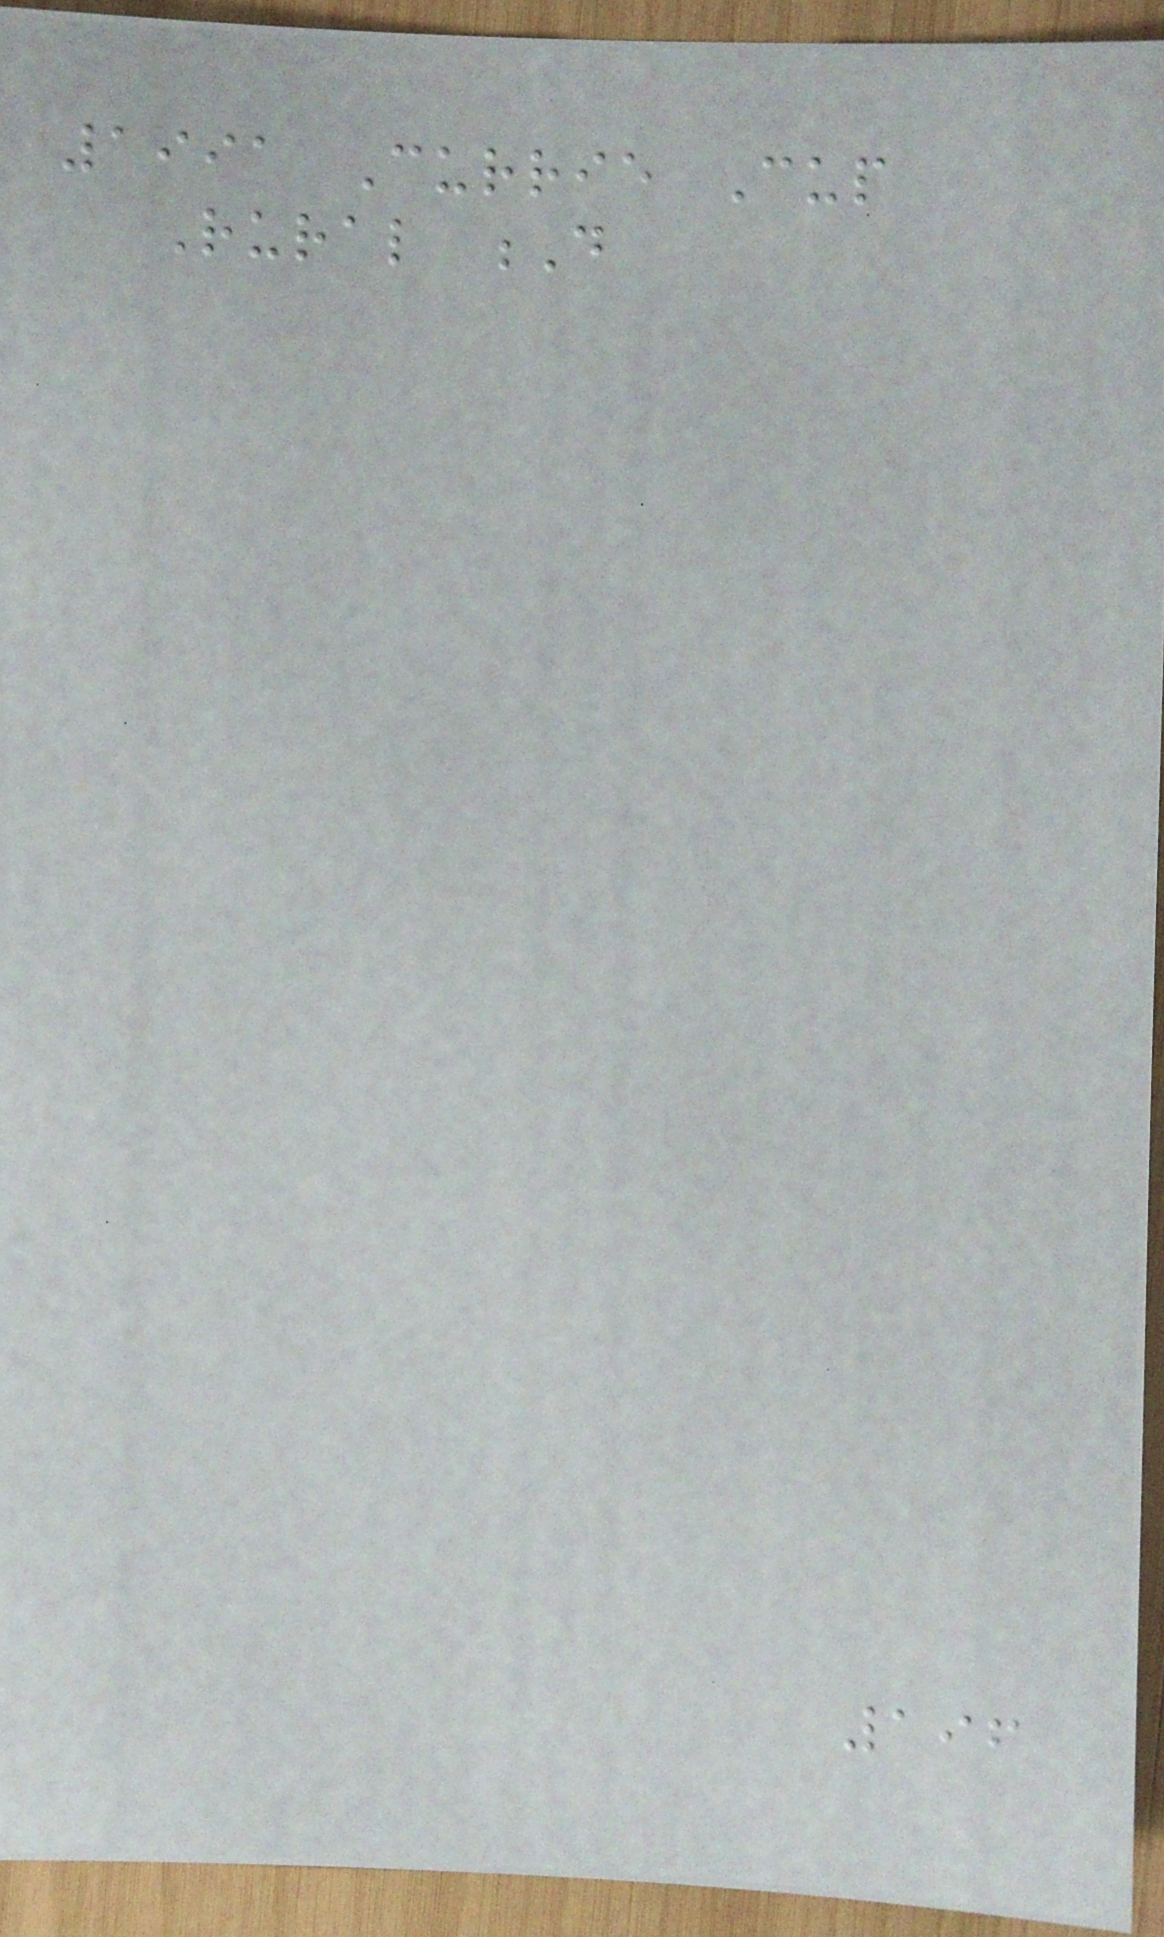1991 Currie Cup
Rural D
196
